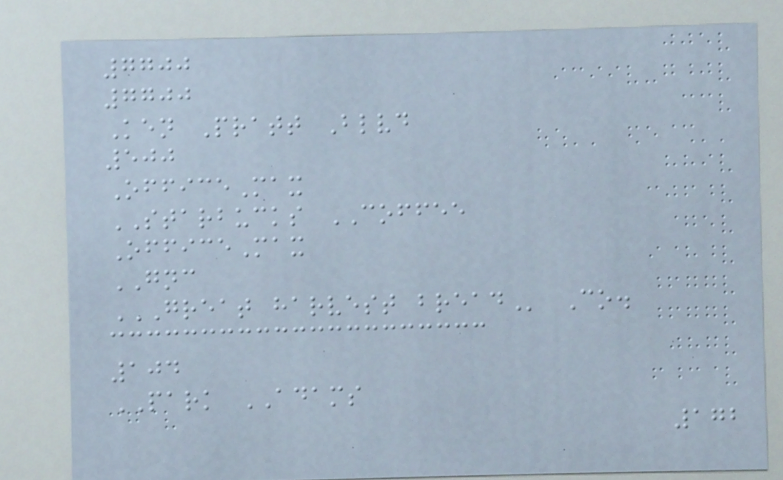7700
7700
Ken Pratt Blvd
500
OfficeMax
STARBUCKS COFFEE
OfficeMax
GNC
GREAT HARVEST BREAD Co.
104
PARK ADAMS
172
